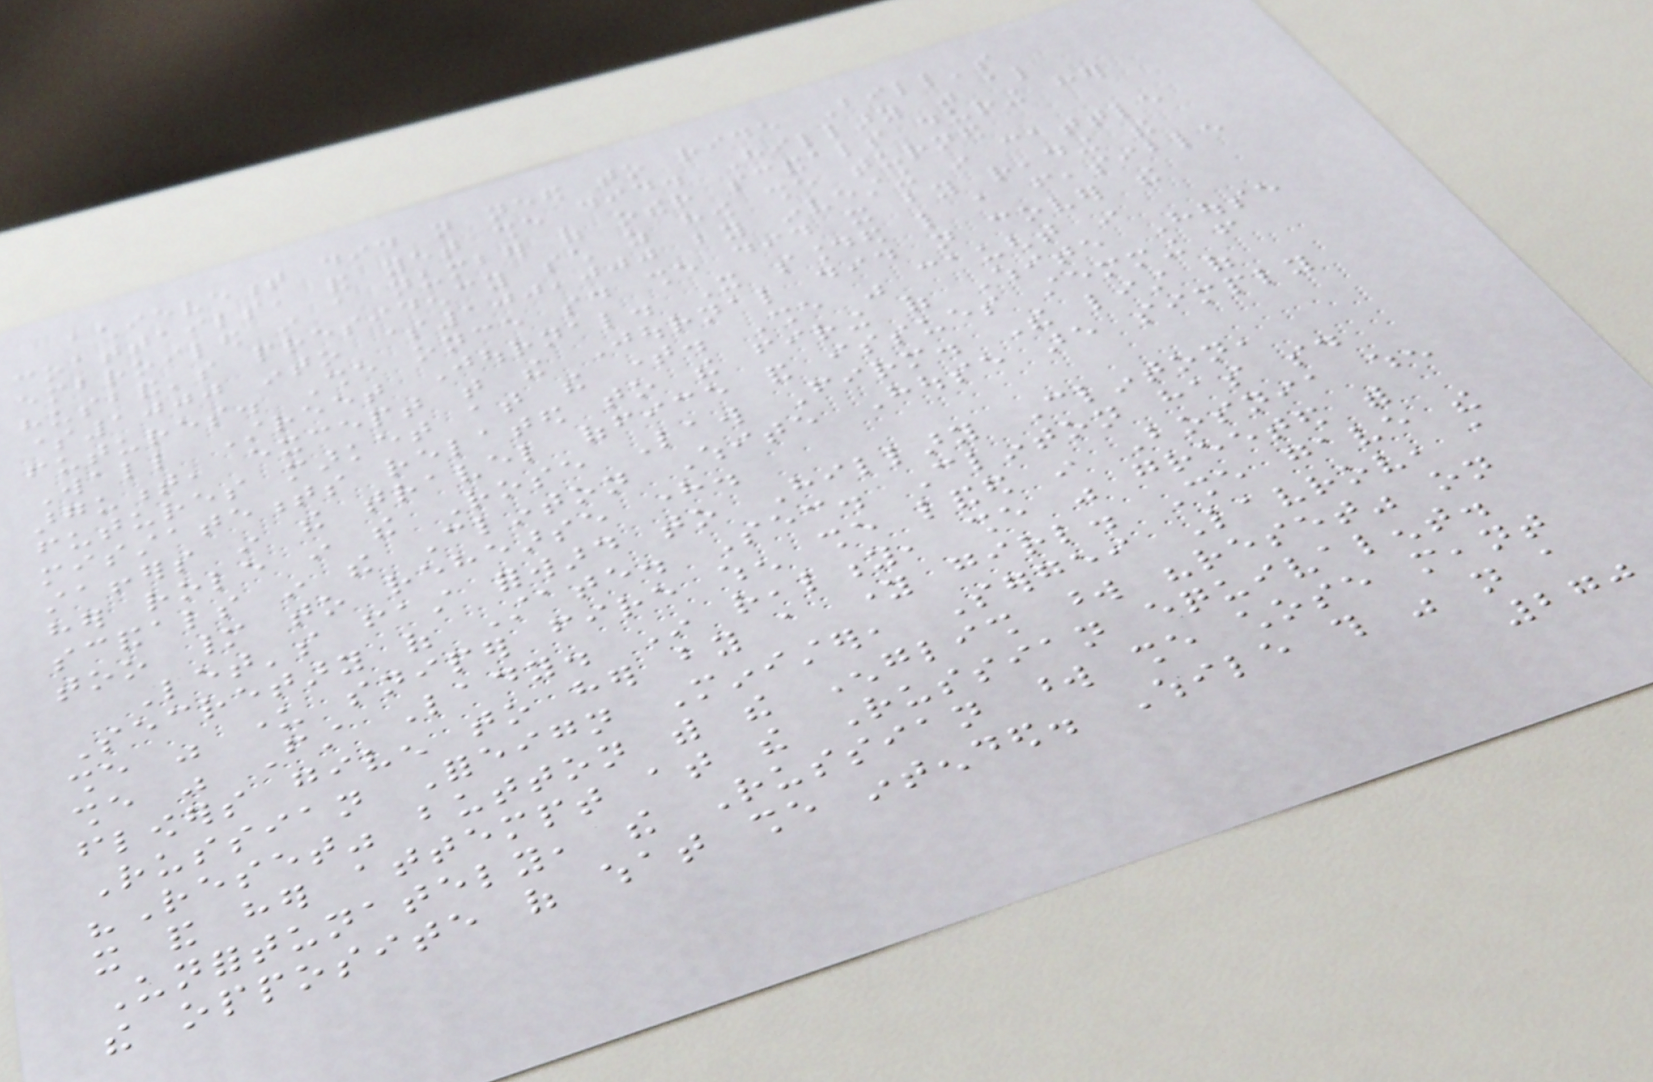achievement did not need to ride Bill's
coattails, and yet she did. Hillary was also
embroiled in a number of other scandals during her
husband's presidency such as how she turned
$1000 into $100,000 by investing in cattle
futures. She once said she did it by reading the
Wall Street Journal. It sounded like a feasible
argument, except that the Journal did not cover the
futures market at the time. She was caught in
misstatements related to the firing of White House
staffers in the travel office and issues stemming from
her role in the Rose Law Firm. The list of
scandals in the Clinton White House are simply
too many to rehearse here.
Let's fast forward to Hillary Clinton,
Secretary of State. Sec. Clinton has said
she was under sniper fire when she landed in Bosnia when
she was First Lady. In reality, she was greeted with
flowers given to her by a young girl. She gave the
Russian Foreign Minister, Sergei Lavrov, a
"Reset" button with the English word "reset" on
it and her attempt at the Russian equivalent.
Unfortunately, the Russian word she chose meant
the opposite of what she intended. While this was not a
270
